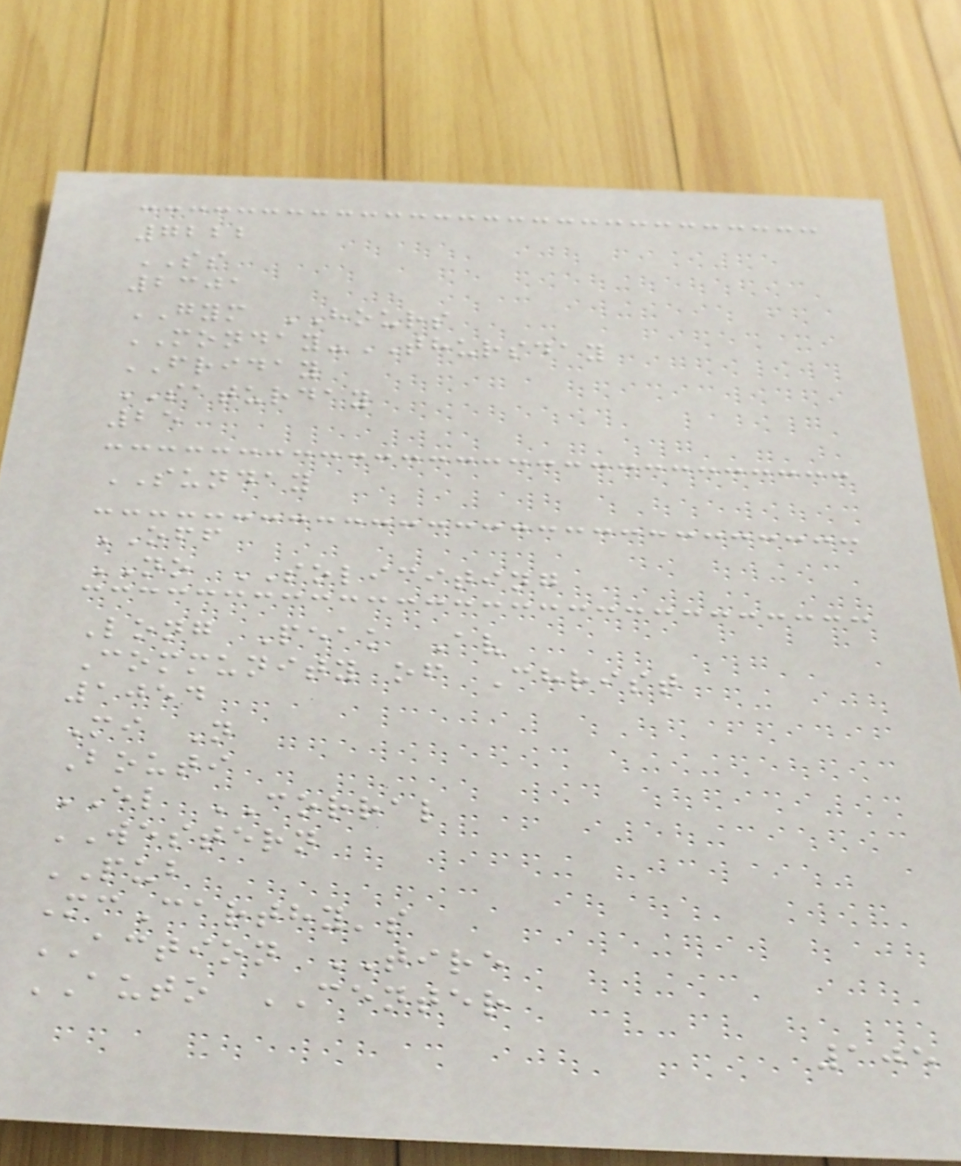7222
SS
2301
GYM HOURS
MONDAY-THURSDAY
FRIDAY
SATURDAY
25
SUNDAY
OFF
NO SOLICITING
Long Peak Av
Community of Christ
1054
Mi N
Bouti
EL CORRAL
WESTERN
PUB
McCarthy's
ACTION TIRE
AUTO CENTER
105
